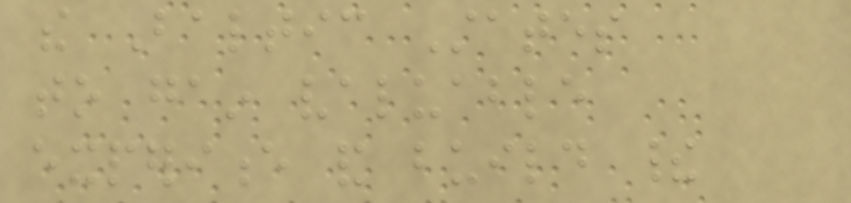the Baltic States
to gain valuable
experience and build their
